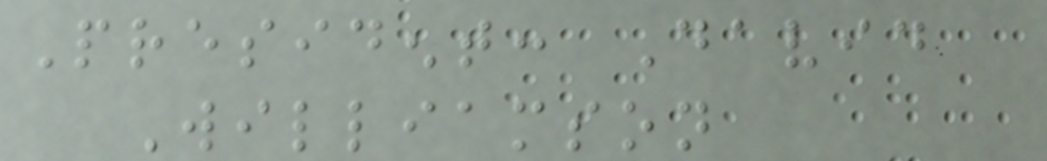President: David
Williamson
